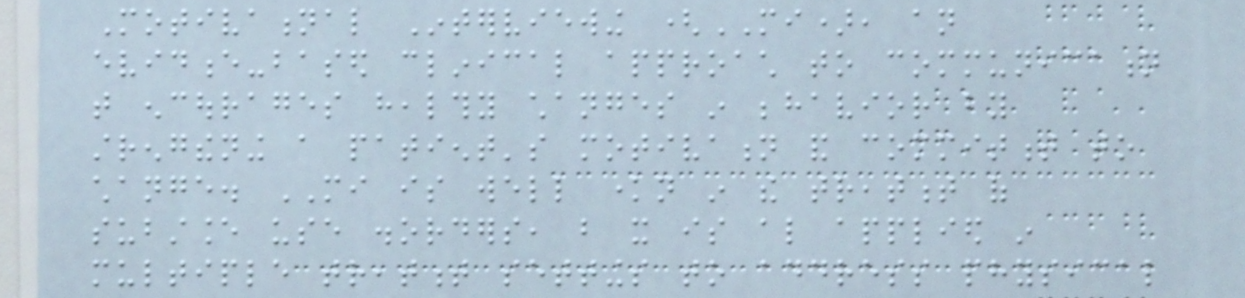Motivational Interviewing (MI), an
evidence-based clinical approach to communication
that encourages healthy changes in behavior by
strengthening a patient's motivation and commitment to
change. MI is well known in the treatment of
substance use disorders, but it is also applied in
multiple treatment settings to address physical
